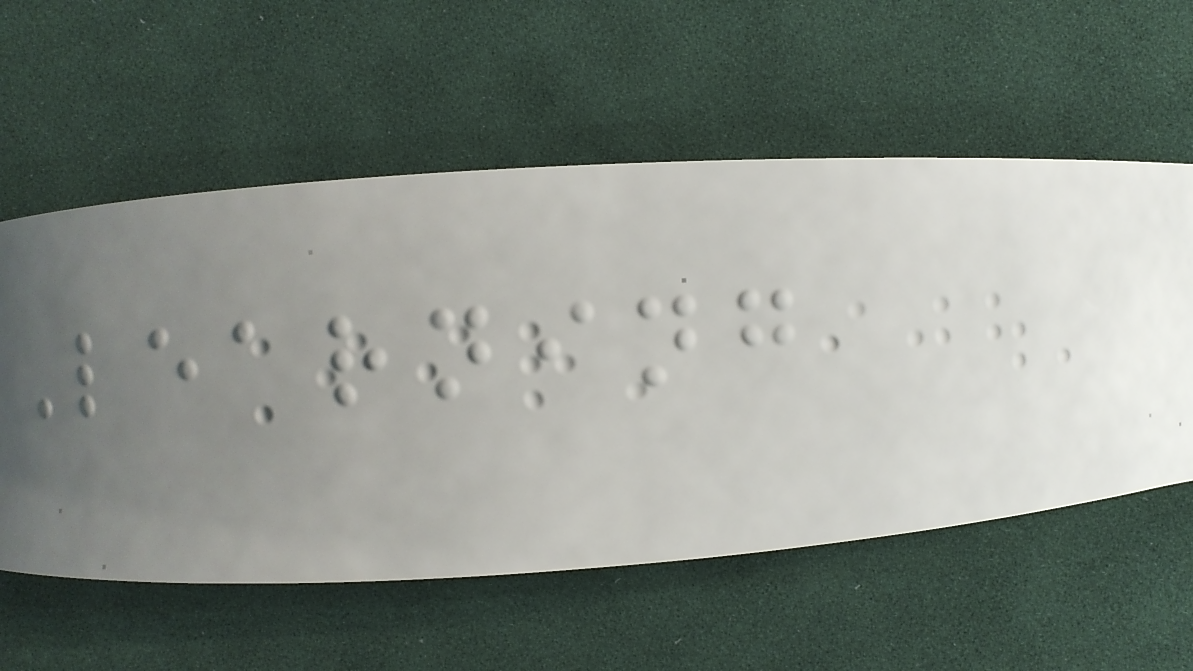Learning
